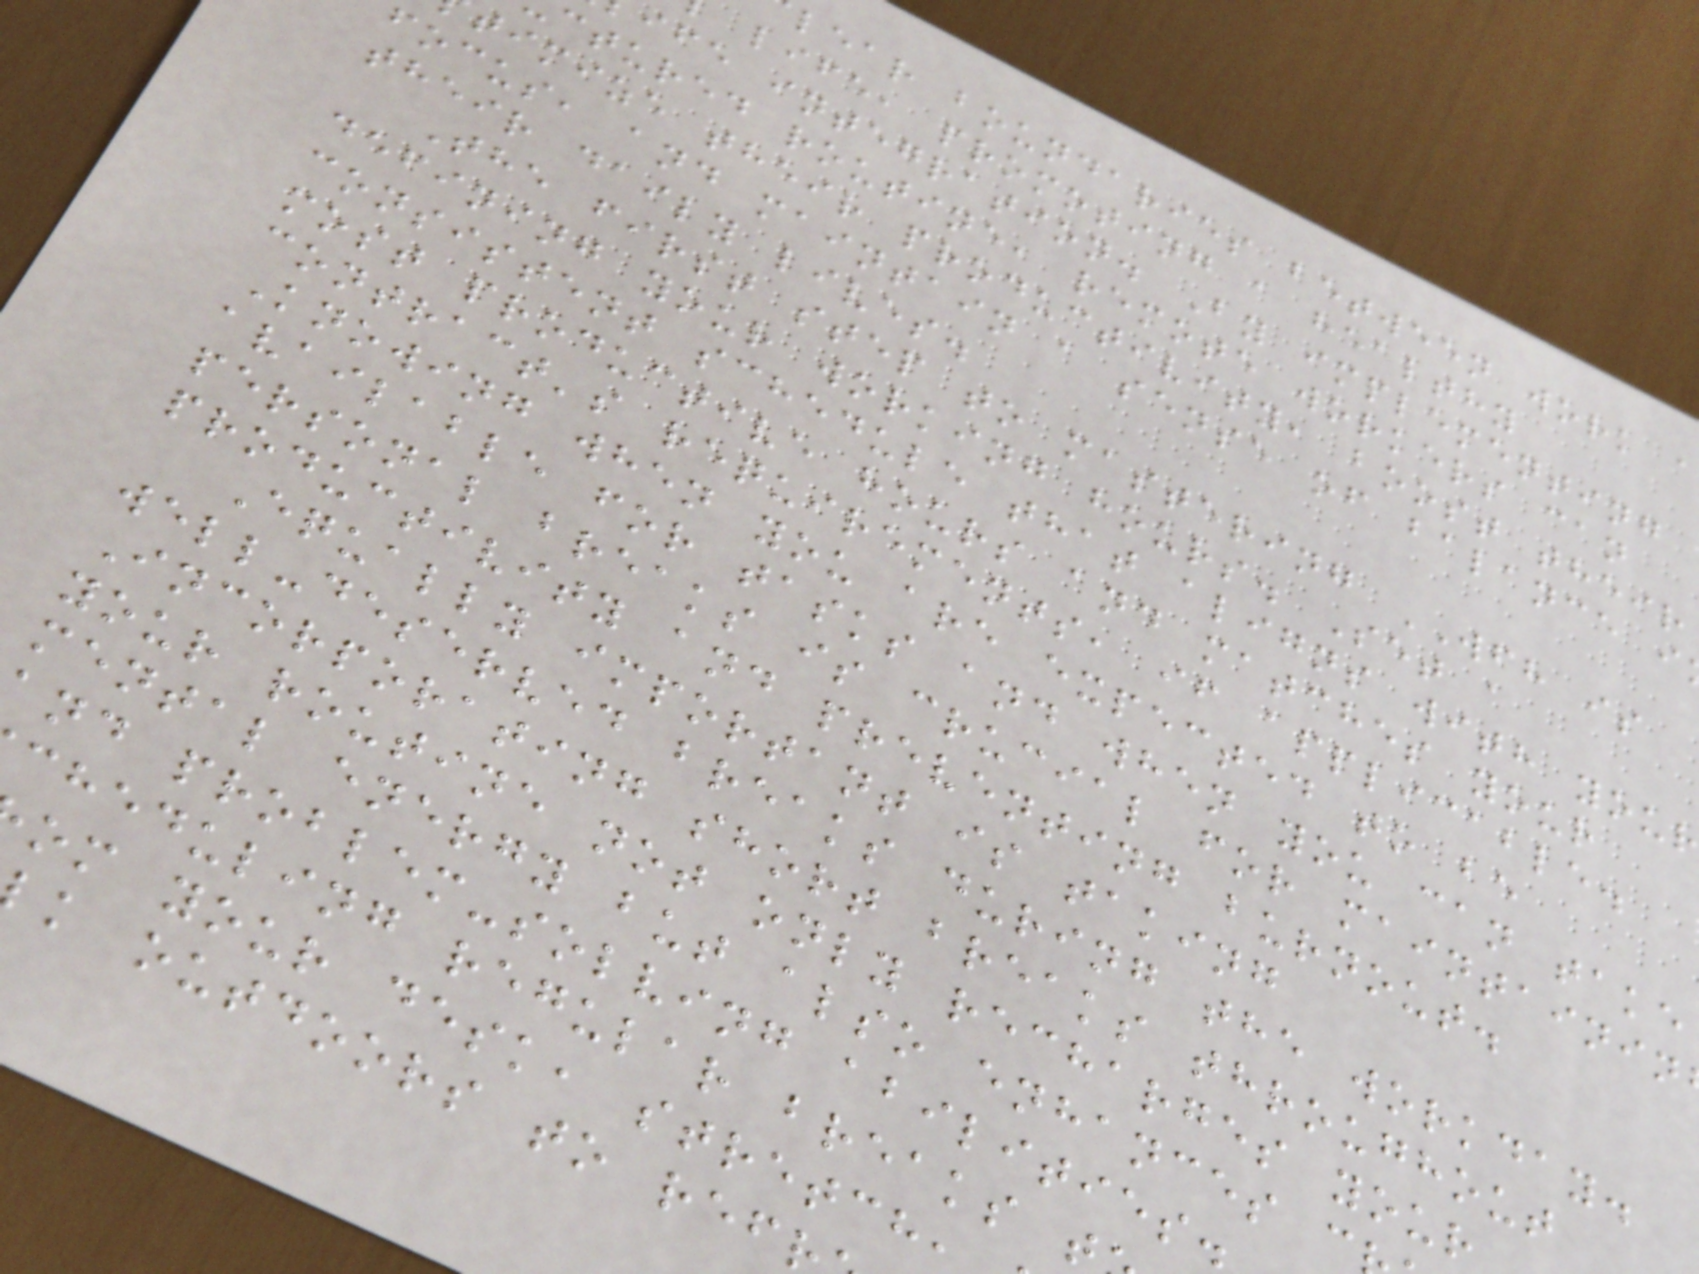lear boundaries between work a
life, promoting a healthy
ife integration. By implementing
ctured routine, remote workers can
timize their productivity, boost their
focus, and maintain a sense of balance i
their daily lives.
The first step to mastering WFH is
defining your working hours. Set a
consistent schedule that aligns with your
most productive hours and matches your
contract's requirements, if applicable.
Knowing when you are expected to be
available for tasks and when you can take
personal breaks is crucial for maintainin
productivity and preventing burnout.
Equally important is taking
well-deserved breaks during the workday.
Incorporating short breaks throughout
your routine not only recharges your
mental energy but also enhances c
and problem-solving abilities.
cheduling regular breaks t
om your desk, stretch
k outdoors to ref
